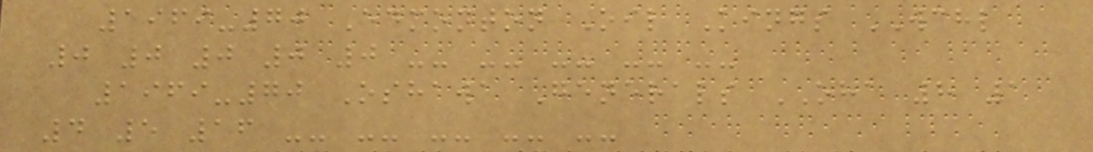1969-70 Edmonton Oil Kings WCHL
0 0 0 0 0 -- -- -- -- --
1969-70 Oshawa Generals OHA 8 1
4 5 16 -- -- -- -- --
